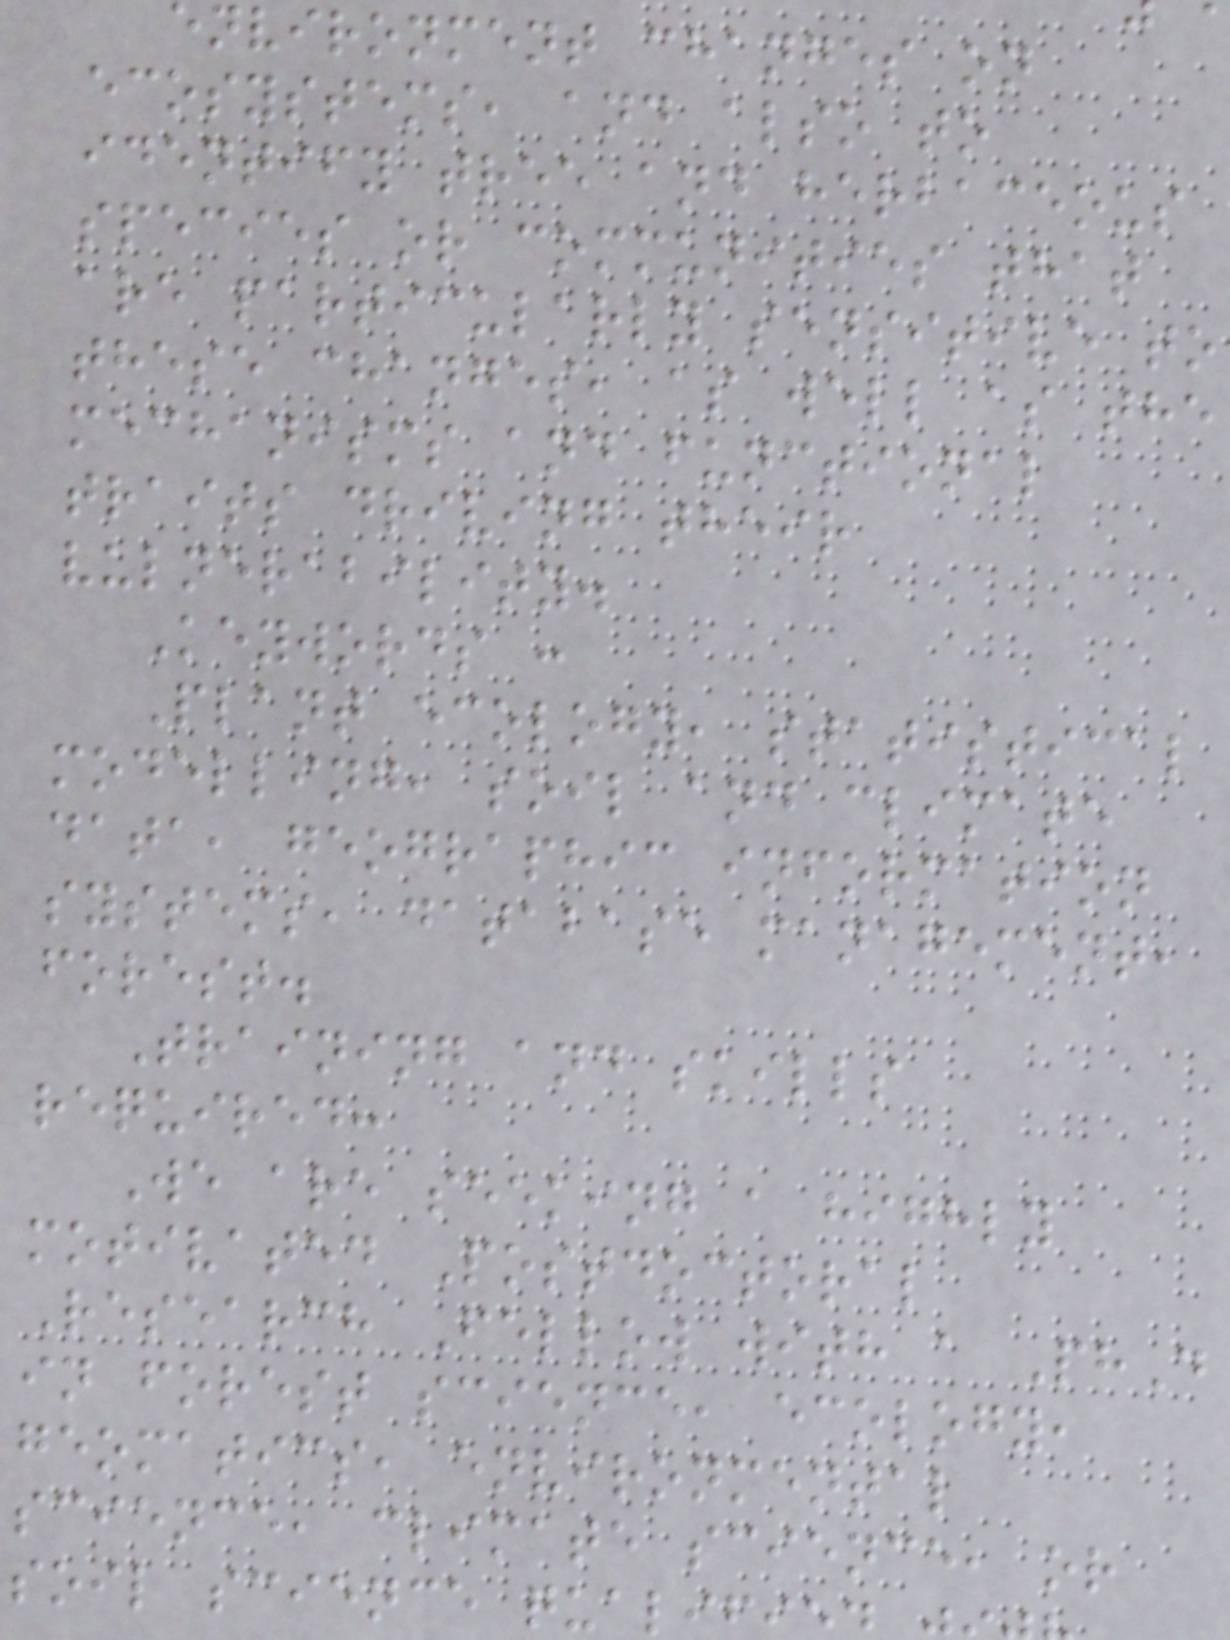environment changes on
ecosystems, and also to
identify tree and herbaceous
species or communities that
are particularly sensitive to
these changes, as well as the
mechanisms and functional
traits driving their
vulnerability.
Keywords :
Plant ecology, statistical
modelling, soil and climate
data, geographic information
systems, database management,
forest.
Training and skills
required:
We are seeking a highly
motivated Postdoctoral
Research Fellow with a PhD
in forest science, ecology,
geomatics, environmental
science, climate science, or
soil science quali
